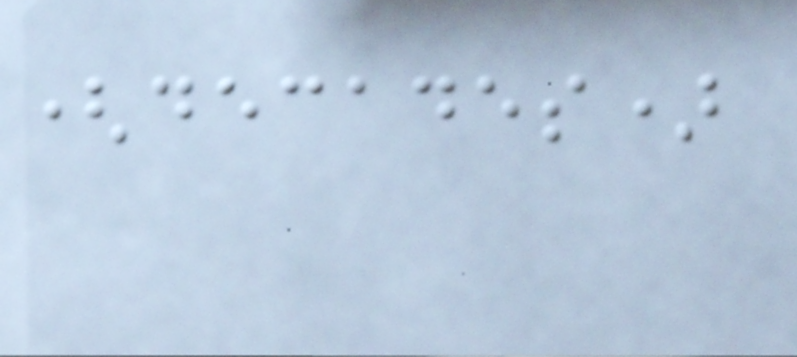(decades)
